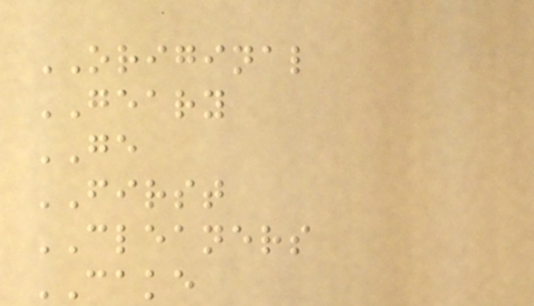ORIGINAL
GEARY
GE
FIRST
CLEANERS
CAKE
